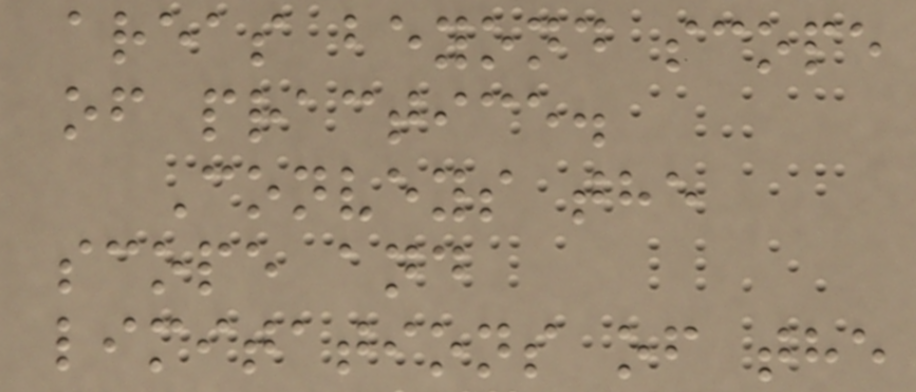areas beyond scope
of practice.
Conveys the
scope and
limitations of the
